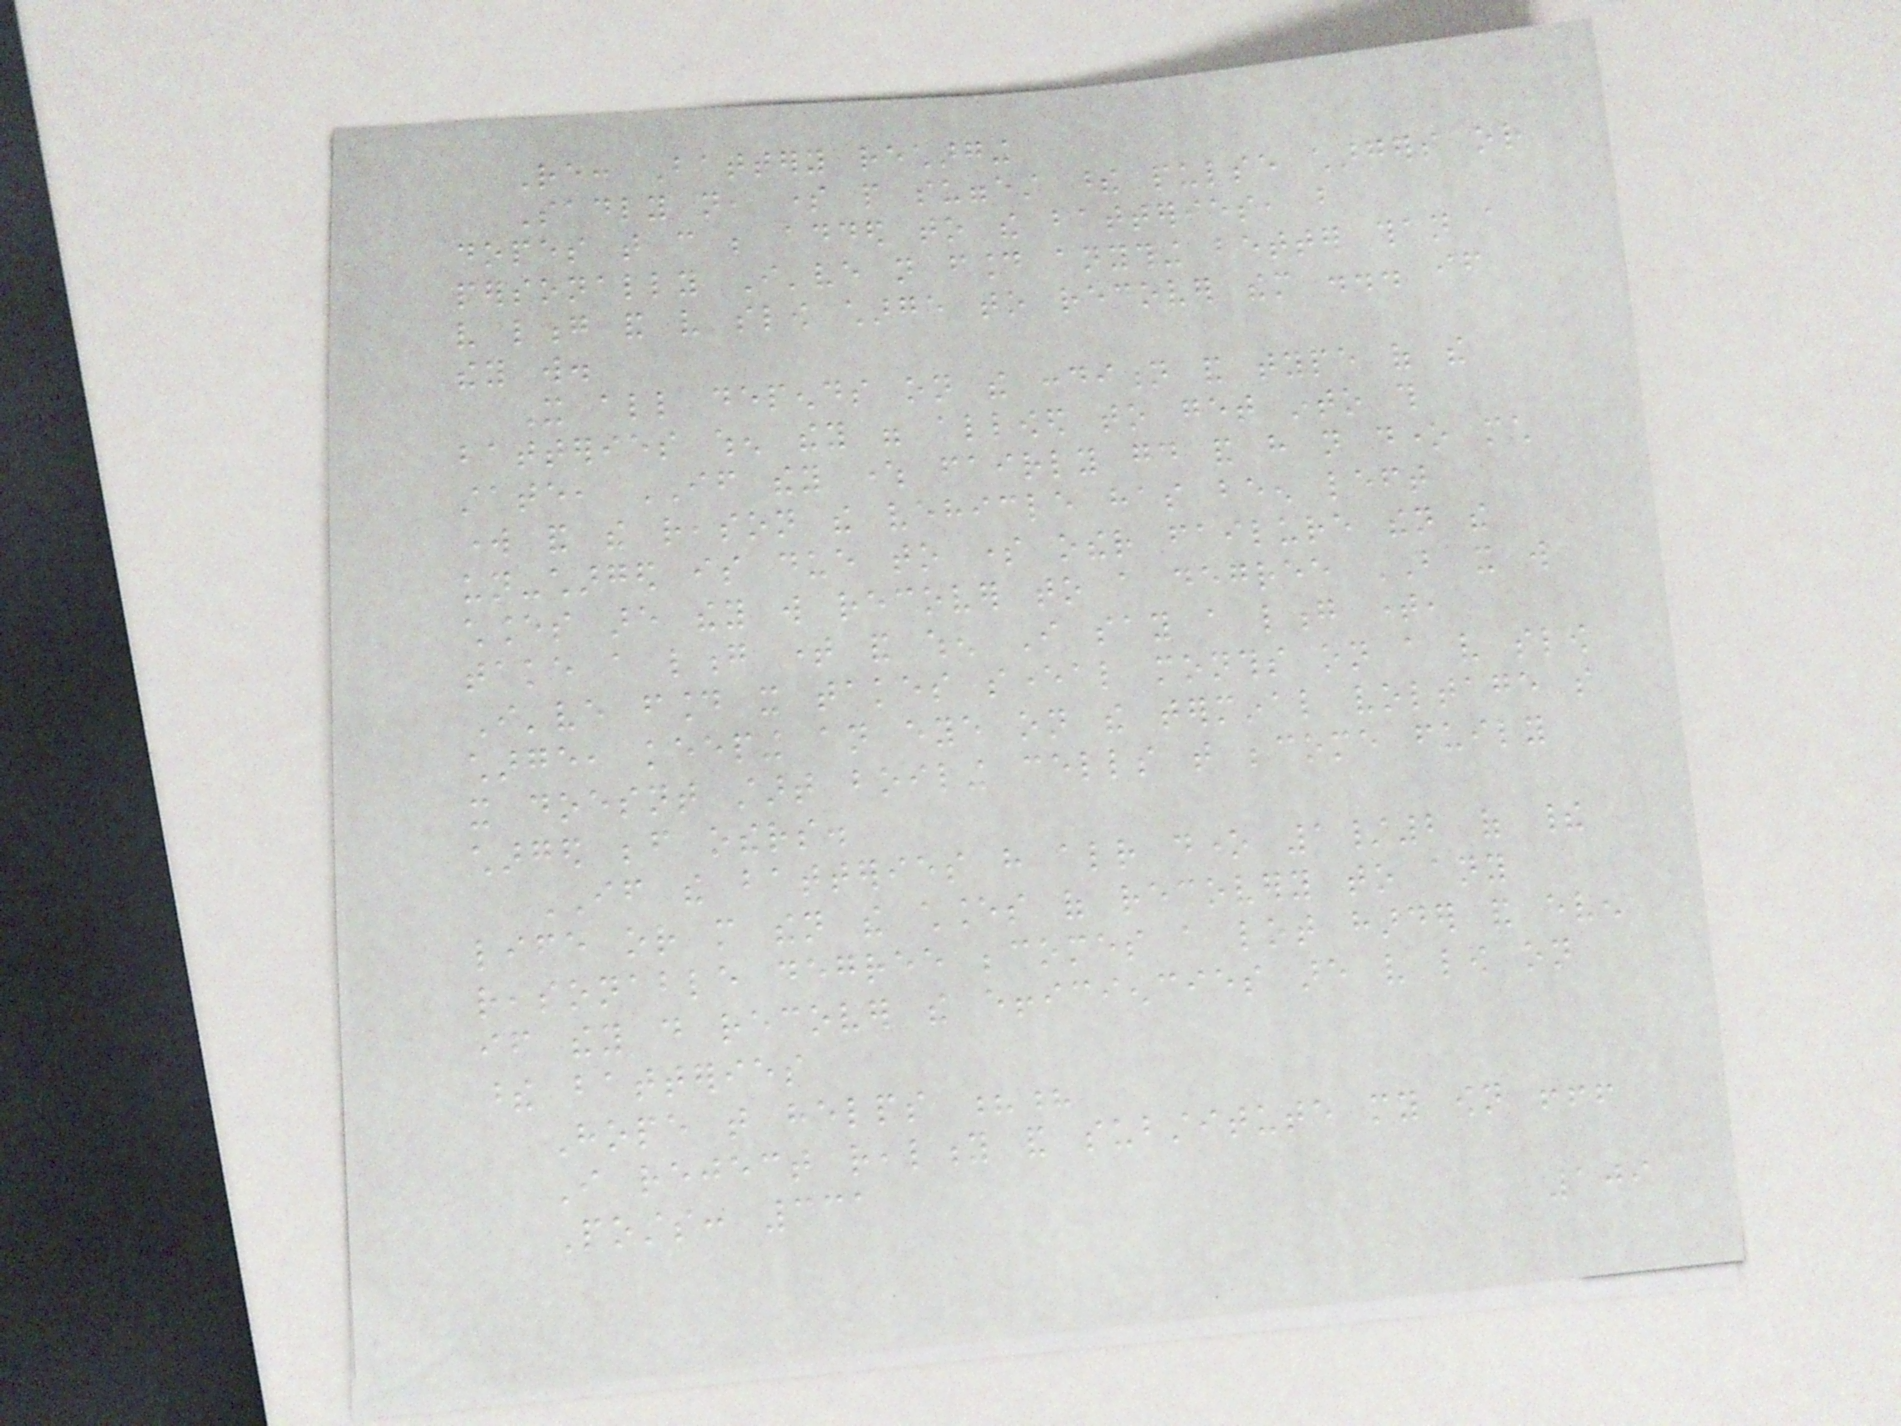Re: Battery recharging
Sadly not, some people suggest these pulse chargers or
dopes that can be added to the batteries, but
personally I've not found anything better than a
very long and very slow charge to recover them ... if
they will.
It all depends on the condition and type of the
batteries when they were allowed to get into this
state, IF they where fairly good and have not done much
work and the reason the vehicle has been left
un-charged is due to some other failure then the
chances are they will recover to a degree BUT it will
take a long time and when I say a long time,
I've found it takes several months on a very slow
charge, keeping an eye on the terminal voltage so
it doesnt start boiling cells that become fuily
charged before others.
IF the batteries have already done 1/2 of their
life or more then the chances of recovery to any
reasonable degree becomes a lot harder and even
if they do recover the efficiencies are very low on
these batteries
Hope that helps ??
I reject reality and substitute my own !!!
Posts: 331
109
